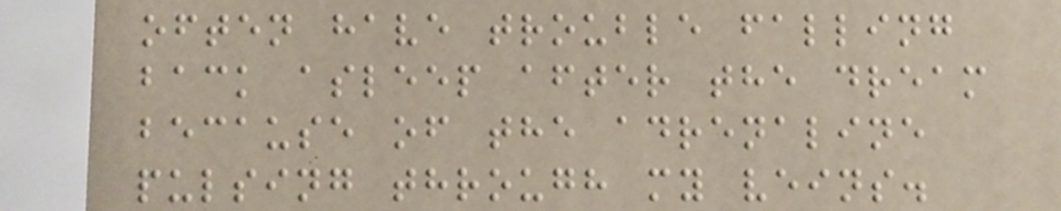often have trouble falling
back asleep after the dream
because of the adrenaline
pulsing through my veins.
